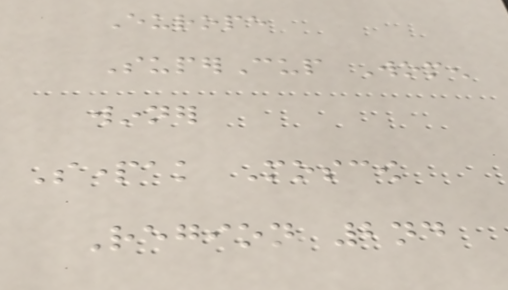Europe
SuperCup Women
winner
Spartak Moscow
Region 2nd
